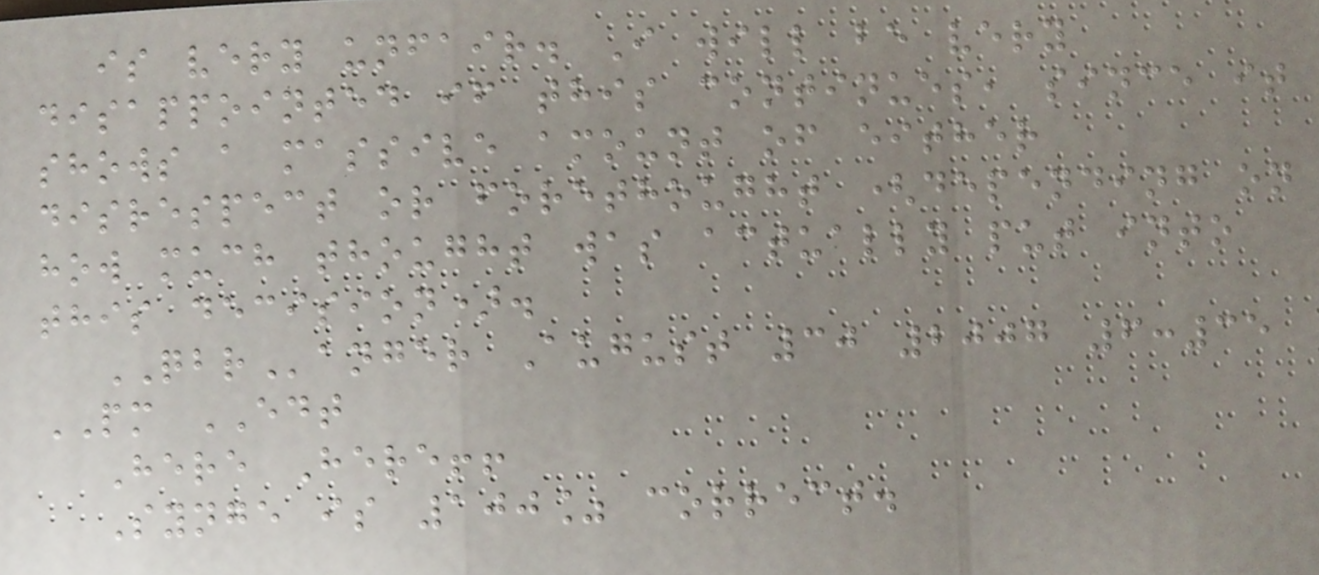is very unfair. I will be very
disappointed if this continues, since it
shows a massive amount of either
disrespect or forethought (depending on
how much thought was actually put into
this decision).
QBRanger August 30 2007 6:35
PM EDT
Here Here!!
Synge is 100% correct.
